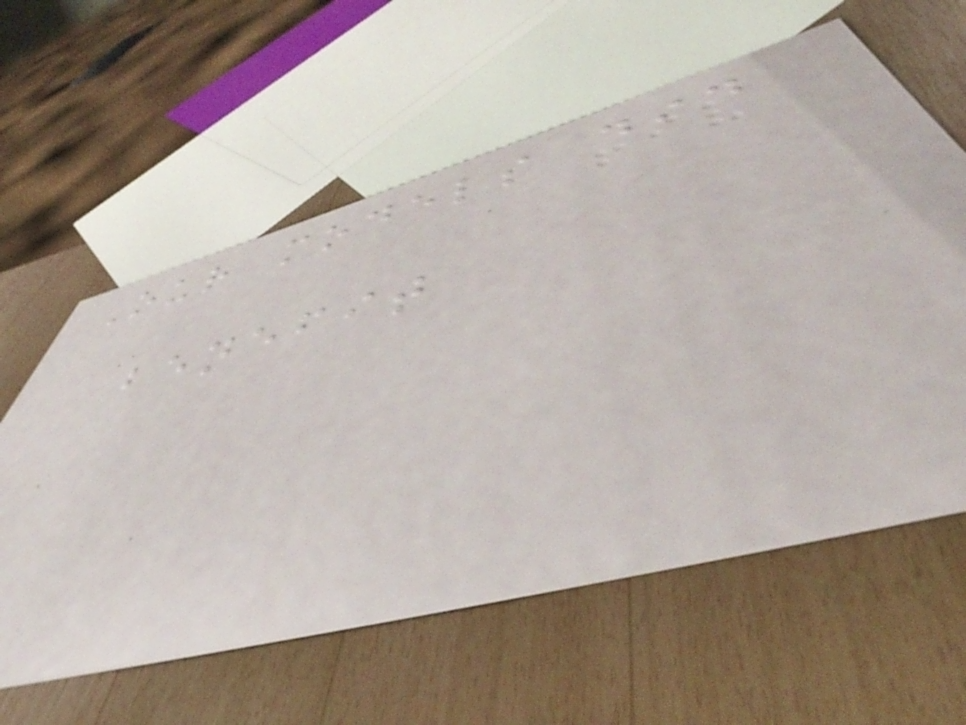Our models did
benefit
